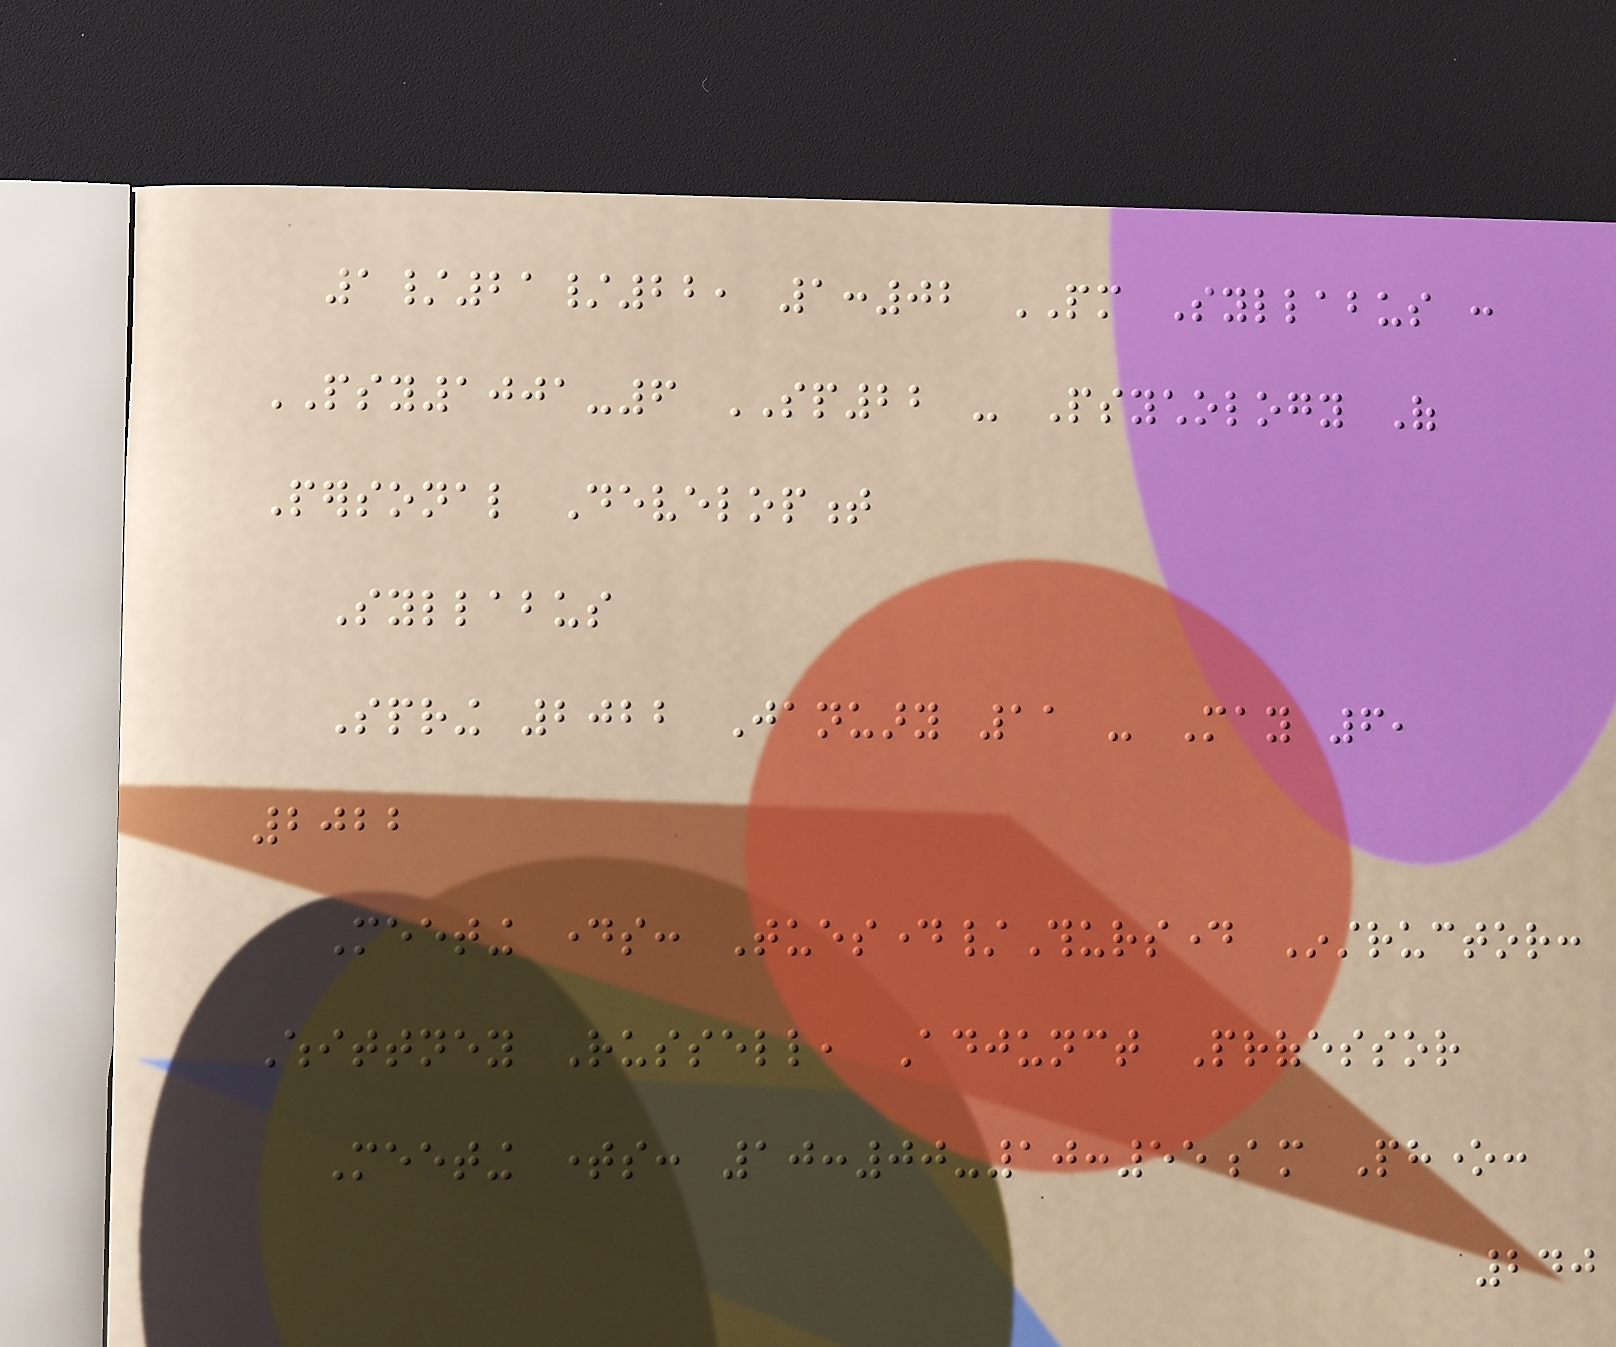1/21/22, 1:02 PM Syllabus :
PSY1001-6 SP22 - Psychology Of
Personal Development
Syllabus
Spring 2022 January 11 - May 6,
2022
Meeting days: Tuesday/Thursday Instructor:
Whittney Russell, Adjunct Professor
Meeting times: 10:00-10:55am Phone:
240
